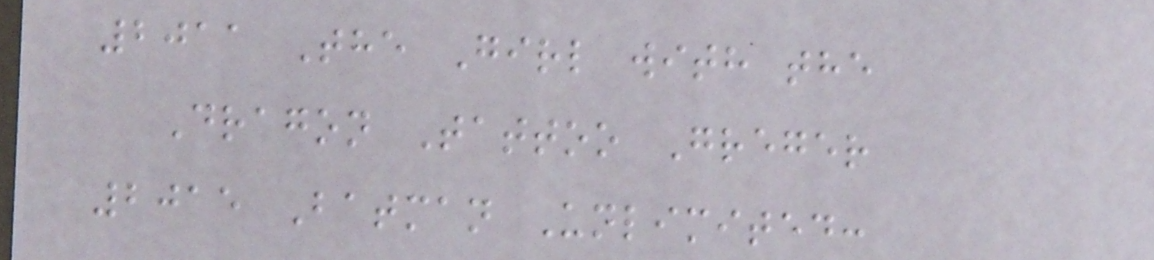2011 The Girl with the
Dragon Tattoo Greger
2015 Batman Unlimited:
